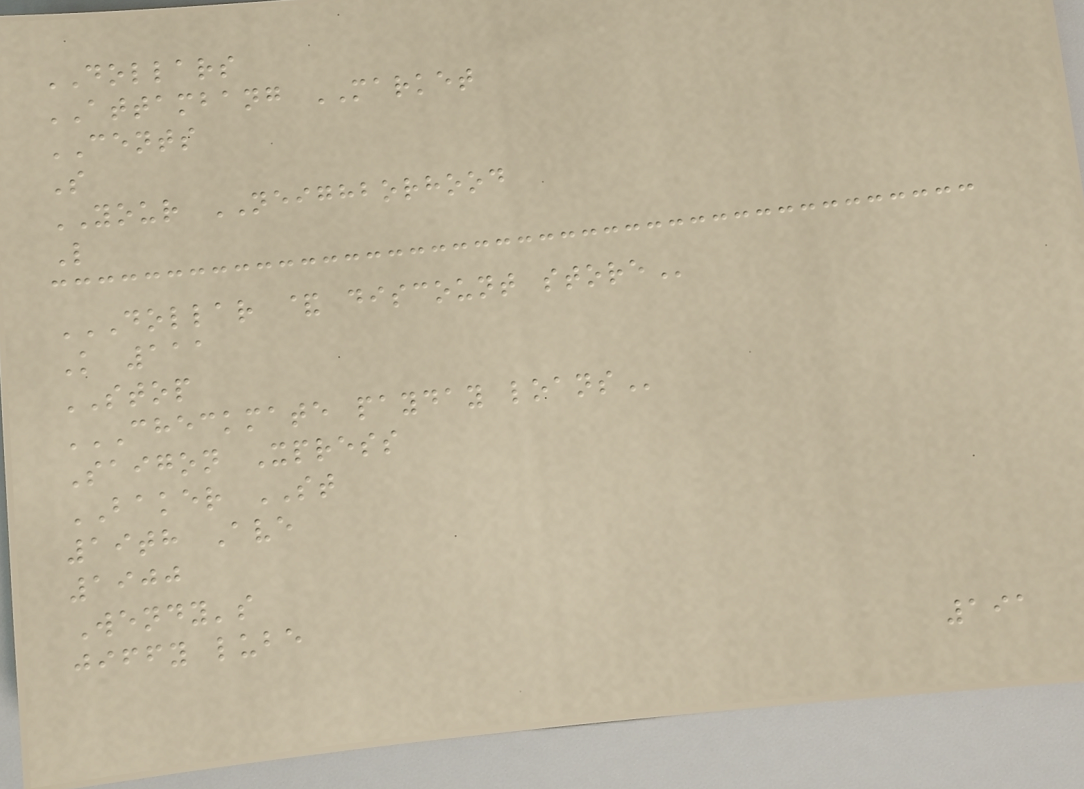DOLLARS
ATTAMBANG MARKET
CENTS
S
YOUR NEIGHBORHOOD
L
DOLLAR & DISCOUNT STORE
K 111
STOP
CHECKMATE PAYDAY LOANS
Saigon Xpress
BAKER ST
19th Ave
1900
Wendy's
jiffy lube
191
